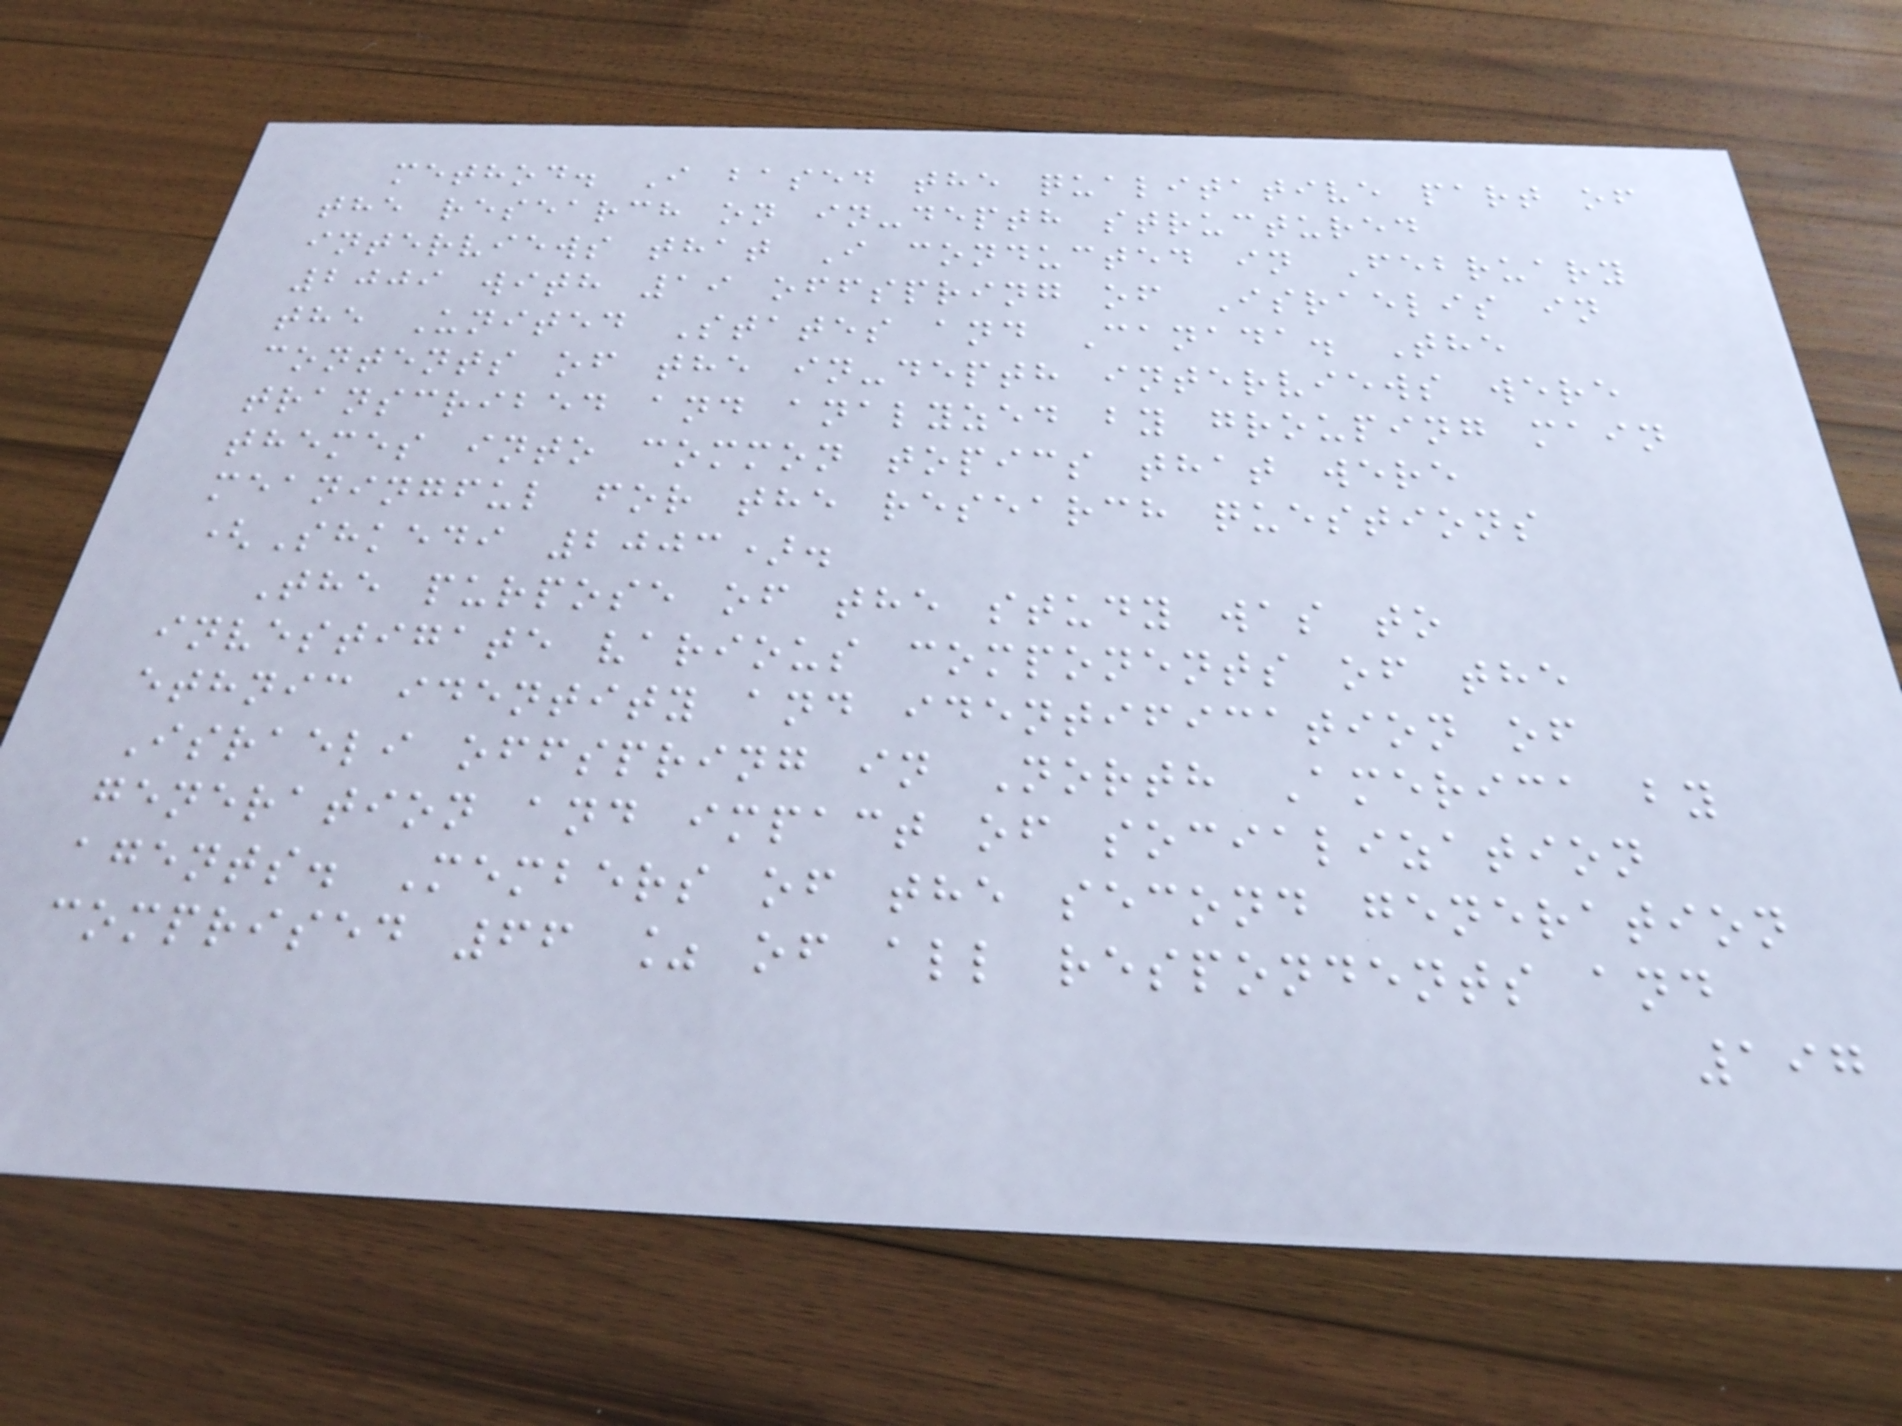method. I based the qualitative part of
the research on in-depth structured
interviews that I conducted in February
2009 with 19 offspring of Israelis in
the United States and Canada. The
contents of the in-depth interviews were
transcribed and analyzed by grouping main
themes into common topics that were
meaningful for the research questions
(Shkedi 2003).
The purpose of the study was to
investigate various components of the
ethnic identity and identification of
Israeli offspring in North America by
generation and impact of socialization
agents. Members of the second generation
comprised 66 % of all respondents and
197
